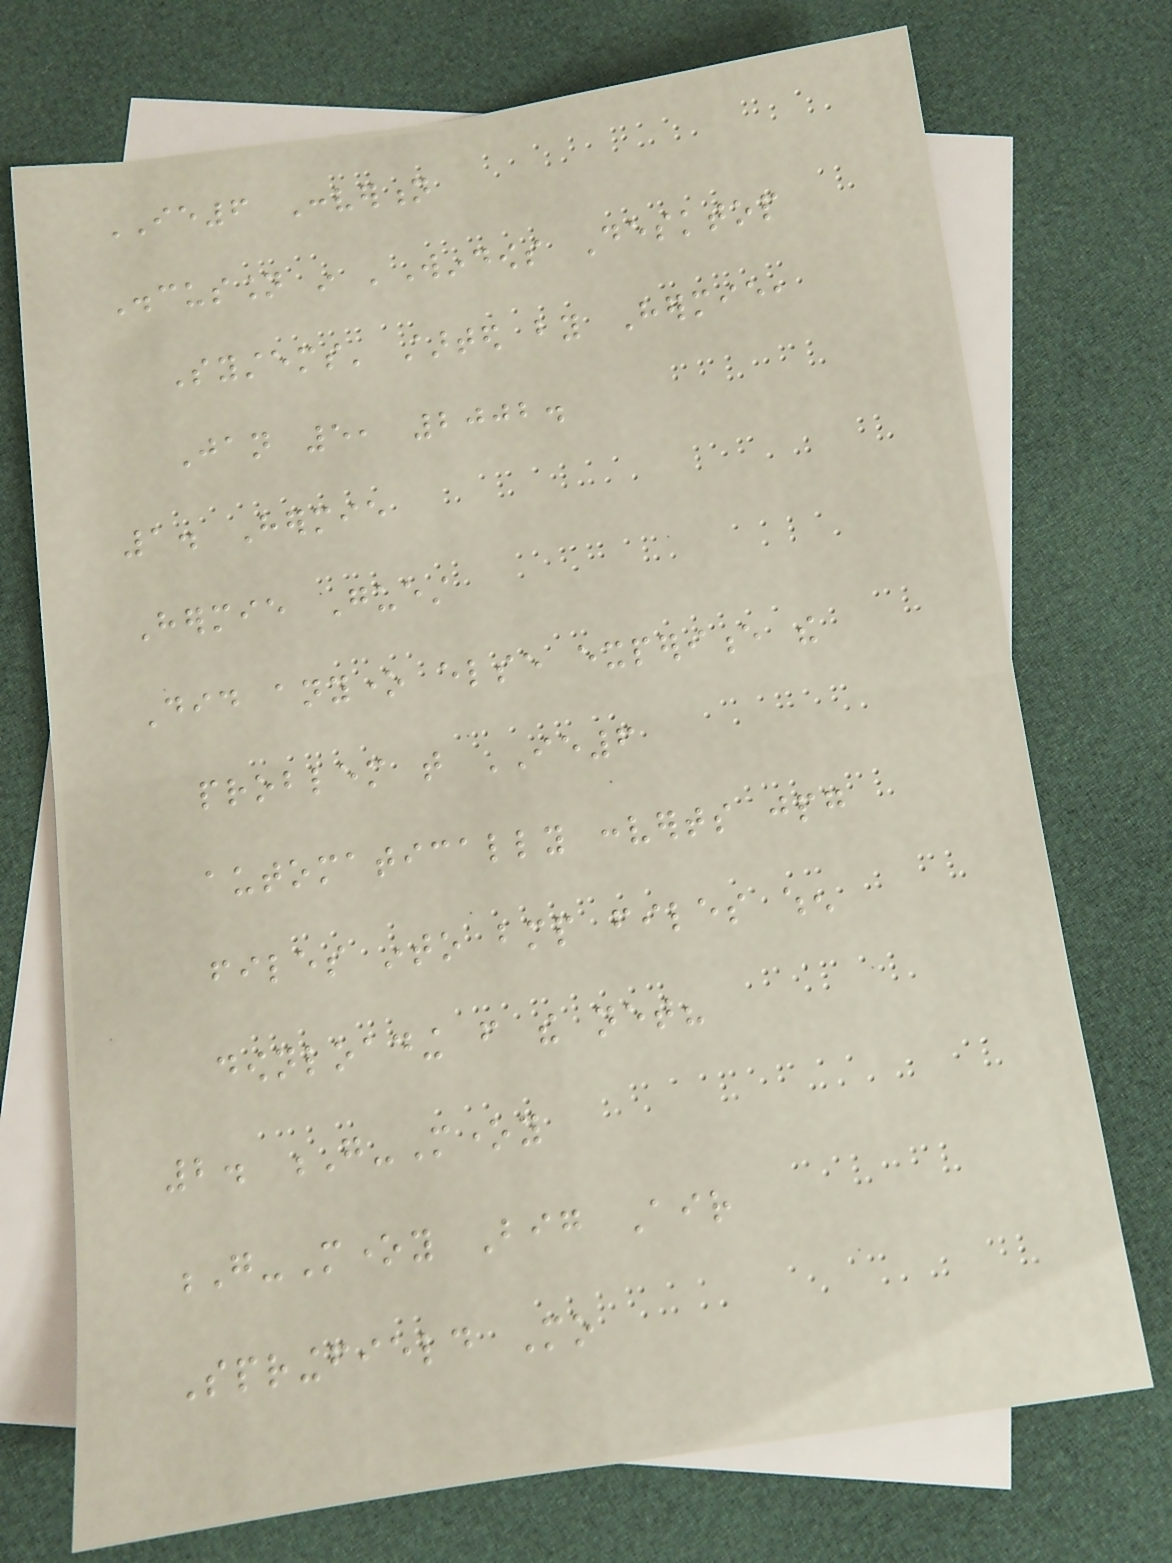IE6 Convertion
Discussion in 'Windows Desktop
Systems' started by Hermie,
Jan 5, 2002.
1. Hermie
Hermie Guest
Did anyone else experience the
problem that IE6
automatically converts jpg
files into bmp files when
downloading from the net?
2. G-Money
G-Money Big Air
Springfield Mo
